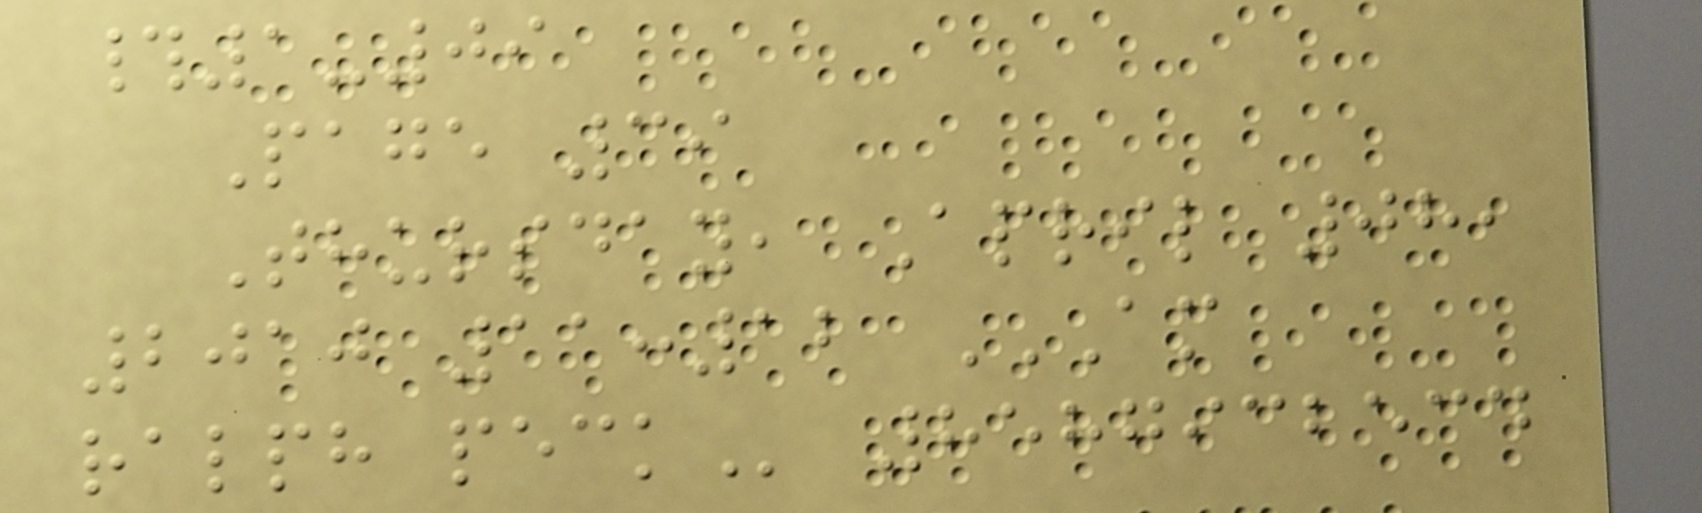#1-09
Page 39
Thursday, April 08,
2010 11:12 AM
RALPH PECK 8587932534
